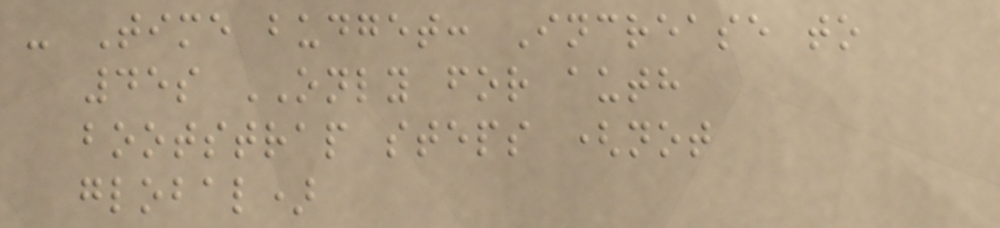- Time budget: Increase to
45s ONLY for auth
bootstrap steps (not
global)
